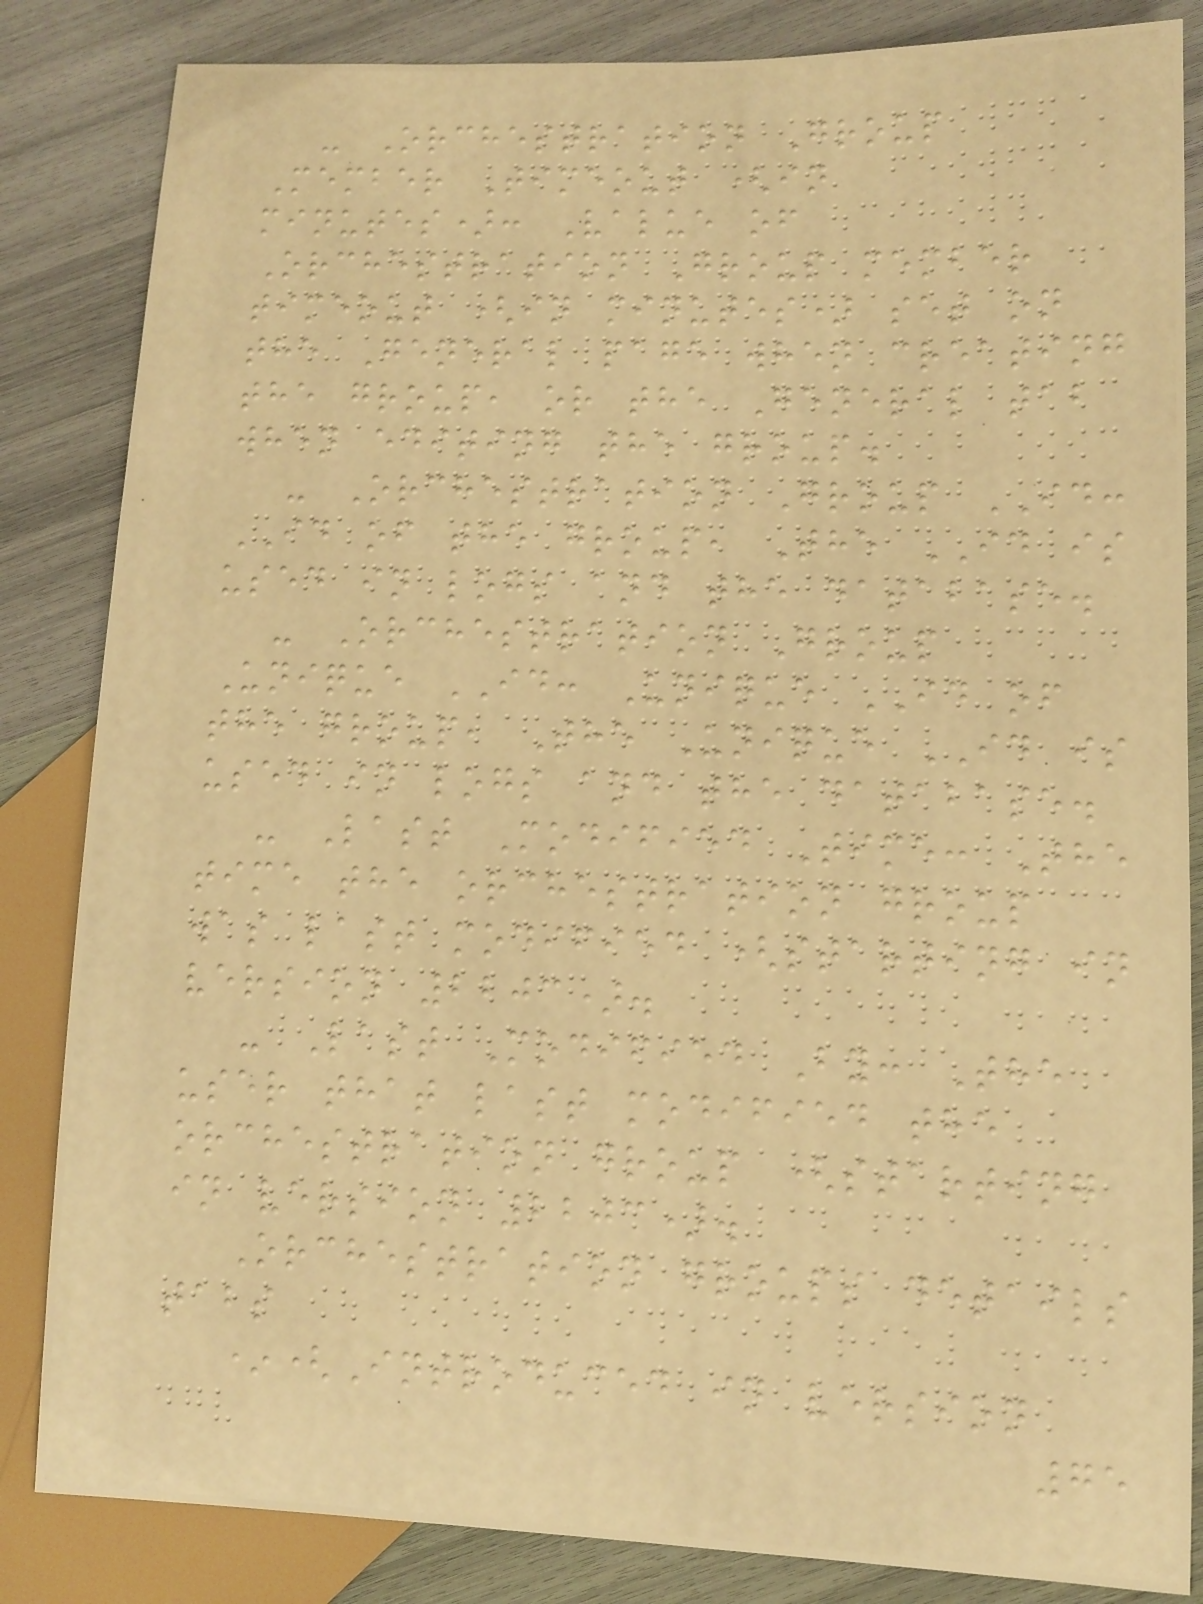- Orchestration Group
Member Timeout (in
minutes): Value of
Orchestration Group member
timeout (in minutes) set on
the General page when creating
the group, or the General tab
when editing the group.
- Orchestration Group ID:
ID of the group, The ID is
used in logs and the database.
- Orchestration Group
Unique ID: Unique ID of
the group, The Unique ID is
used in logs and the database.
- Last Modified Time: The
time the orchestration group
was last modified (starting in
version 2203).
- Last Modified By: The
user that last modified the
orchestration group (starting
in version 2203).
Orchestration groups details
tabs
*(Introduced in version
75
